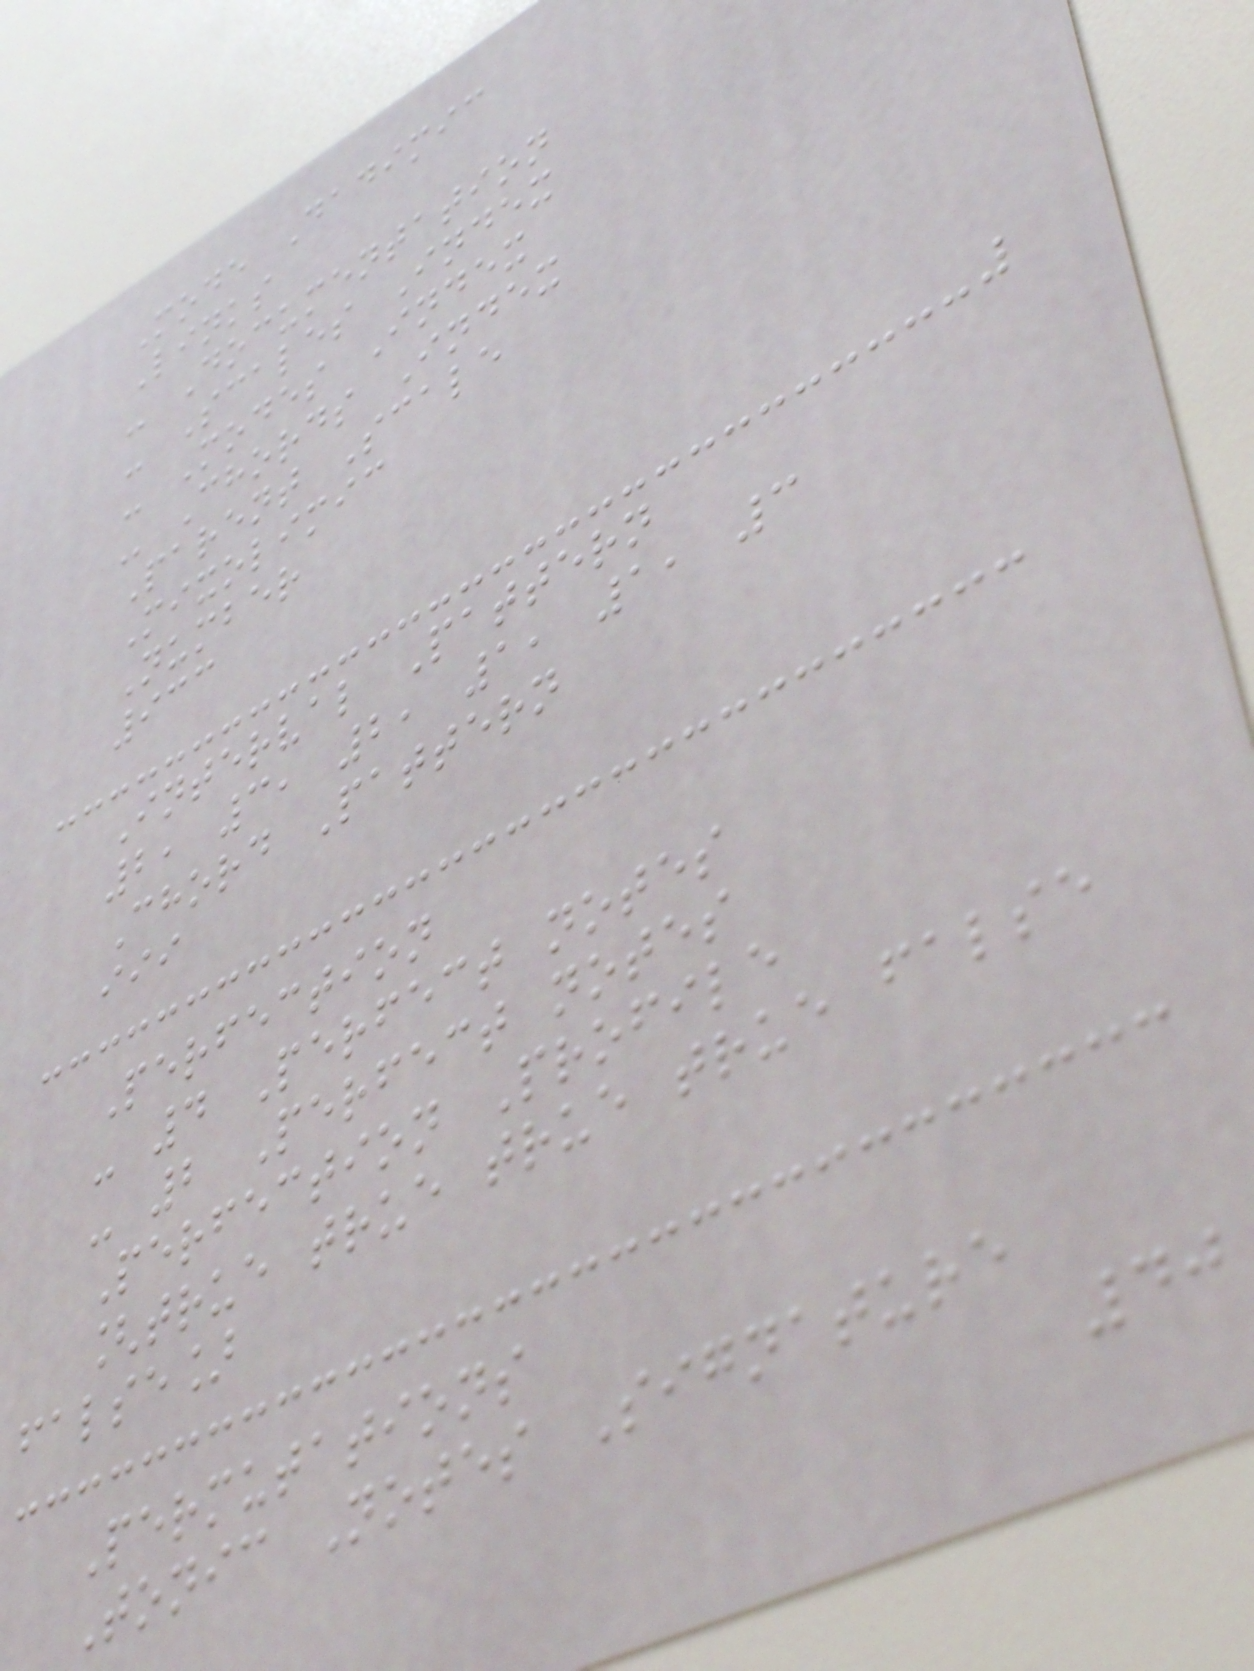Mode Dadimic
Links
- Documentation
- Scales Index
- Modes Index
- Chords Index
Parent Scale
Mixolimic
Number
933
Interval Pattern
2, 3, 2, 1, 1, 3
Chord Pattern
iii
Perfection
- 4 Perfect notes
- 2 Perfect notes
Perfection Profile
[true true true true false
false]
Permutations
Tonic Notes Signature
40
